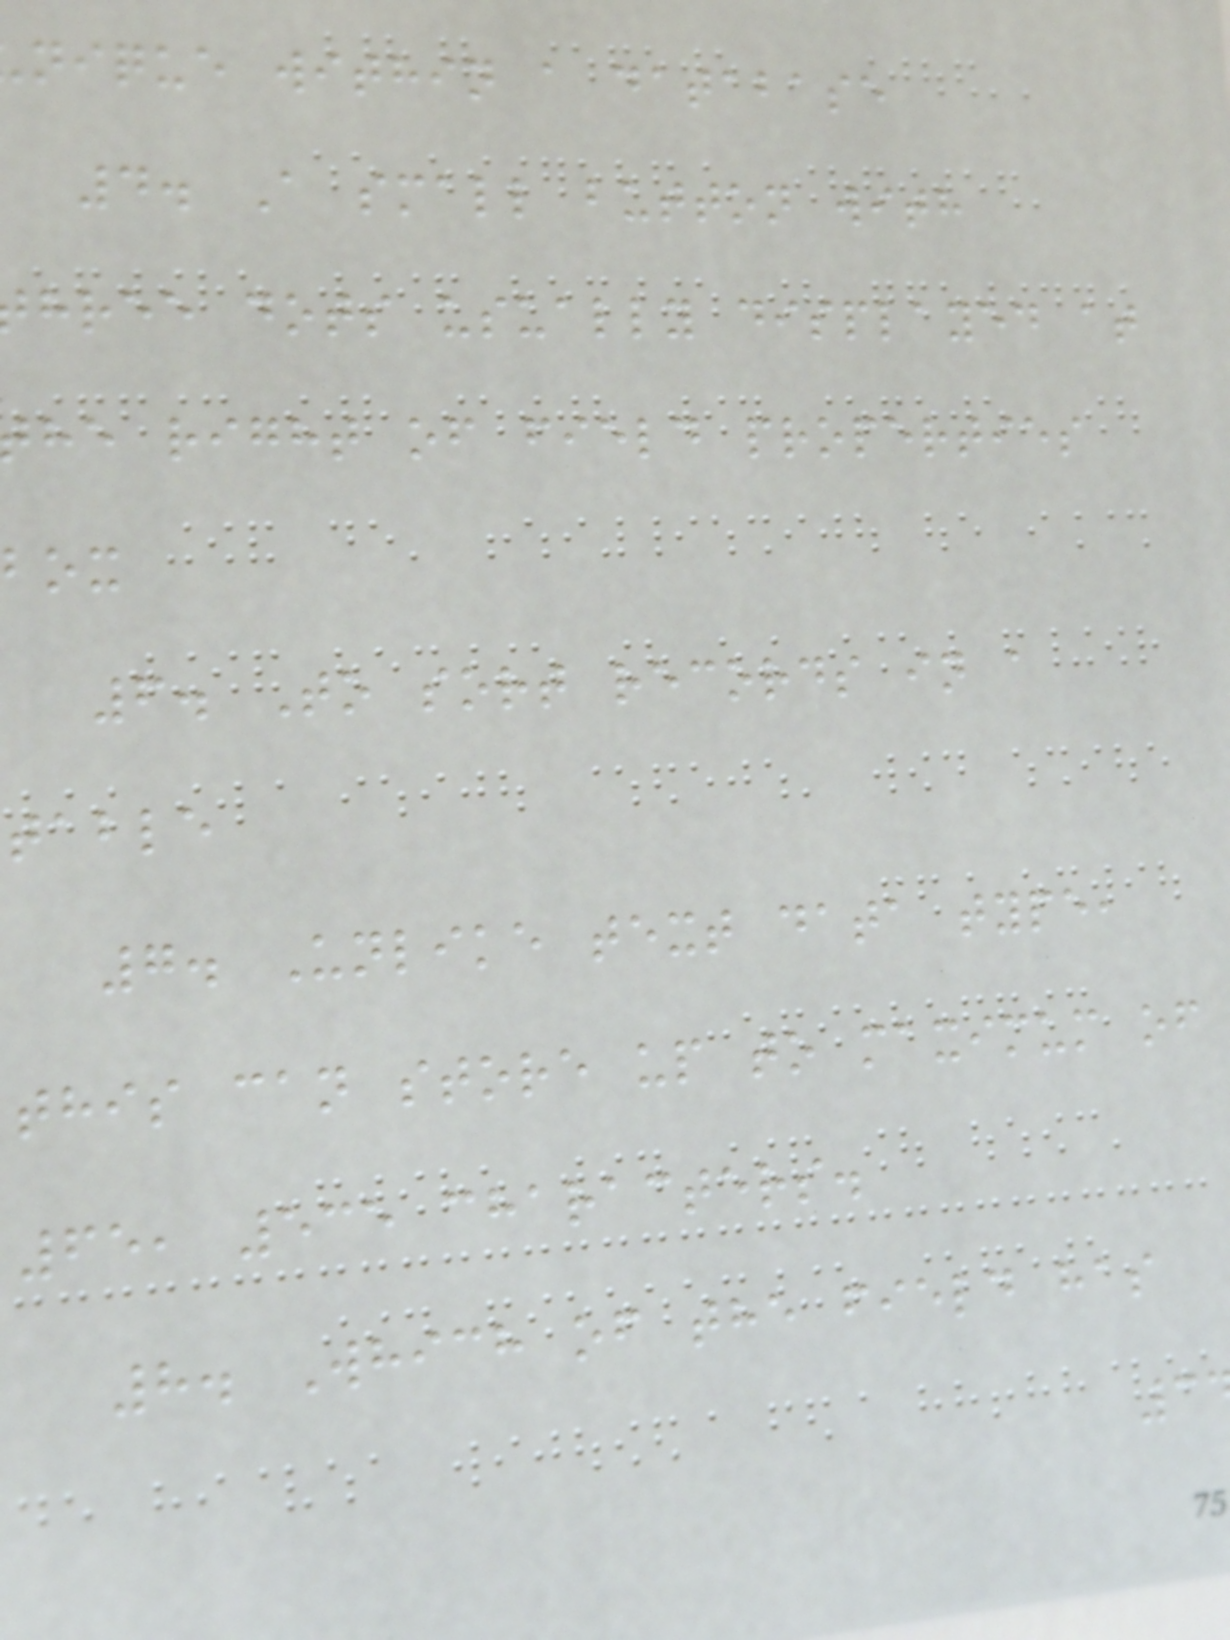nique within a database
4. A small button with
hree dots usually displayed at
he right of field properties
box
6. To sort records in a
table
7. Unlike text data type,
this can store up to maximum of
65, 535 characters.
8. Which of the field has
